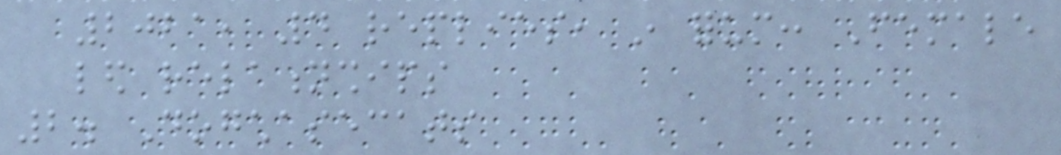2021, 4 replies, in forum: Female
led relationships
2. Dogchasecats
